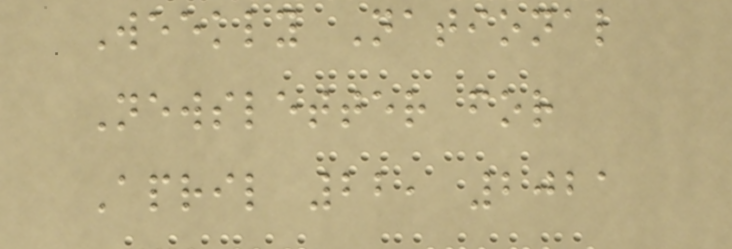Weekly National
Newsletter for
April 22, 2021
